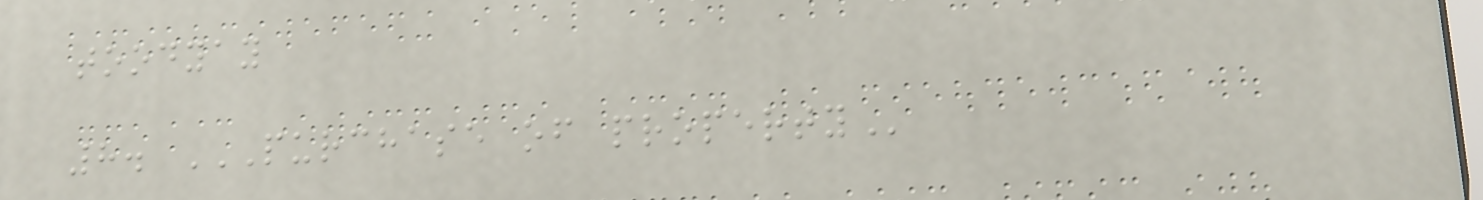toodyay
8. PURCHASE OF PROPERTY
